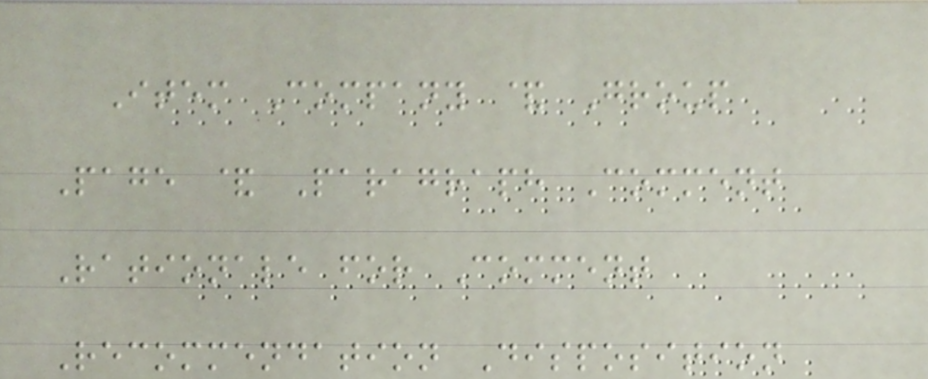Item Company & Group
Page & Paragraph Comment
Rationale for Comment
Recommendation Disposition
